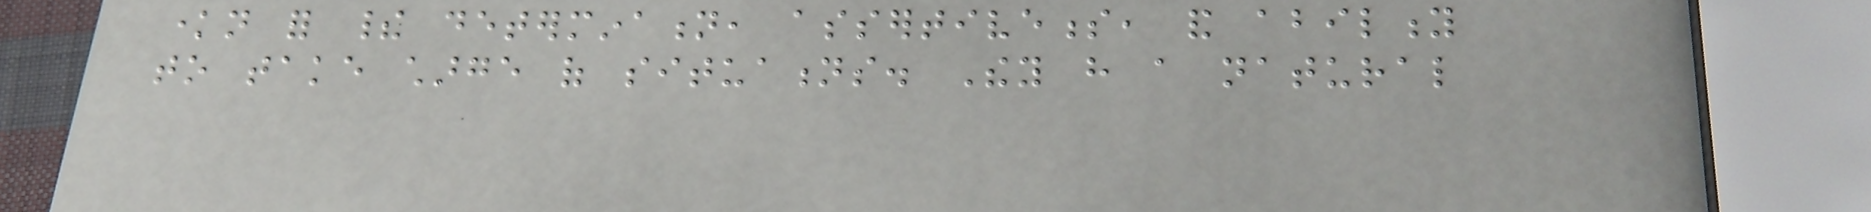known for their determination, assertiveness, and ability
to take charge of situations. They have a natural
